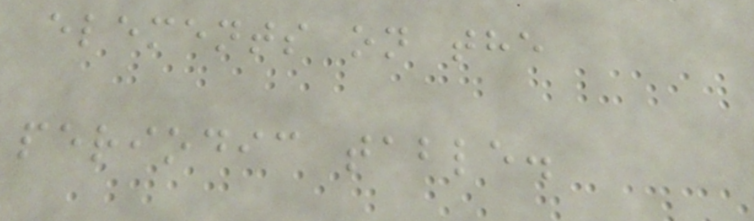elements on the
periodic table.
